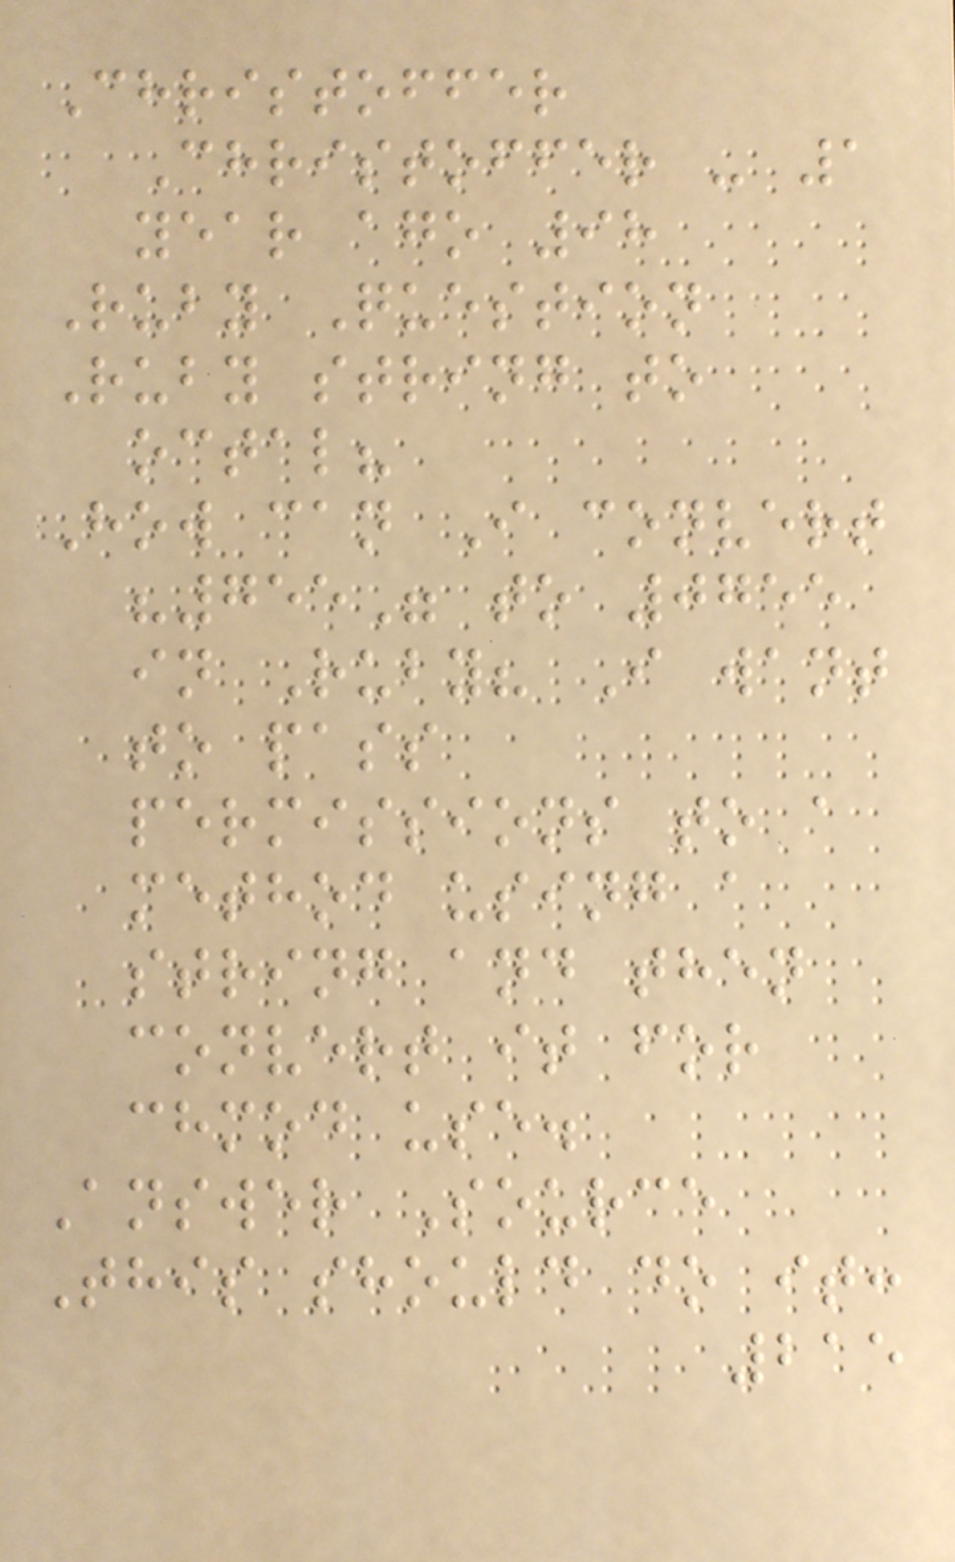Christoffer
Christoffer - 1
year ago 98
Ruby Question
Ruby string to
octal?
How can I convert
"755" to 0755
in Ruby? I want
to pass
permissions to a
method using a
string and then
convert it for
chmod use.
Answer Source
This should do it:
215
